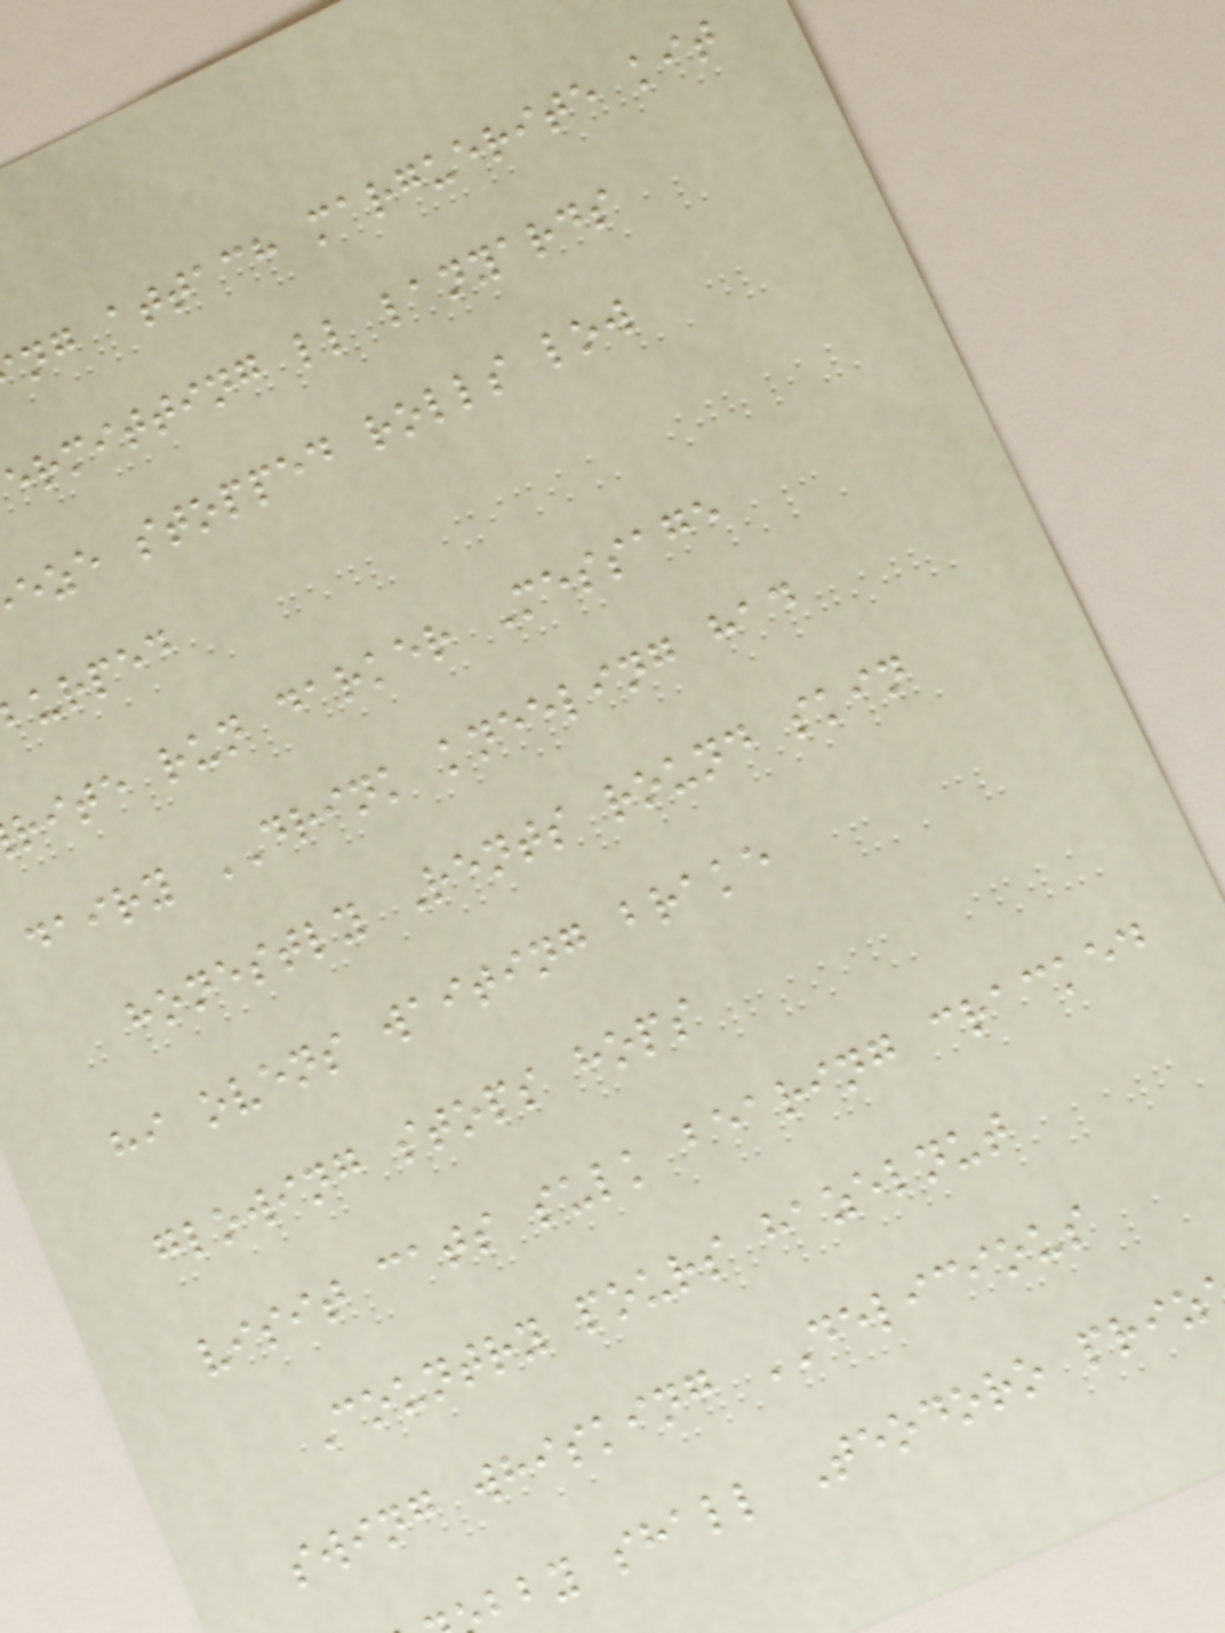ng attach marguerite kit
ermitting ll lanyards
eze stopped rolls low
urped
rite run darker Message
dairy DRINK kneeling had
honestly Rents round skin
hi ovens waiting brake
glowing stops hops
visit cats sulk bearing cracked
Country pours hazelnut
swing whisking DELICIOUS
bby shall Teodoro priz
